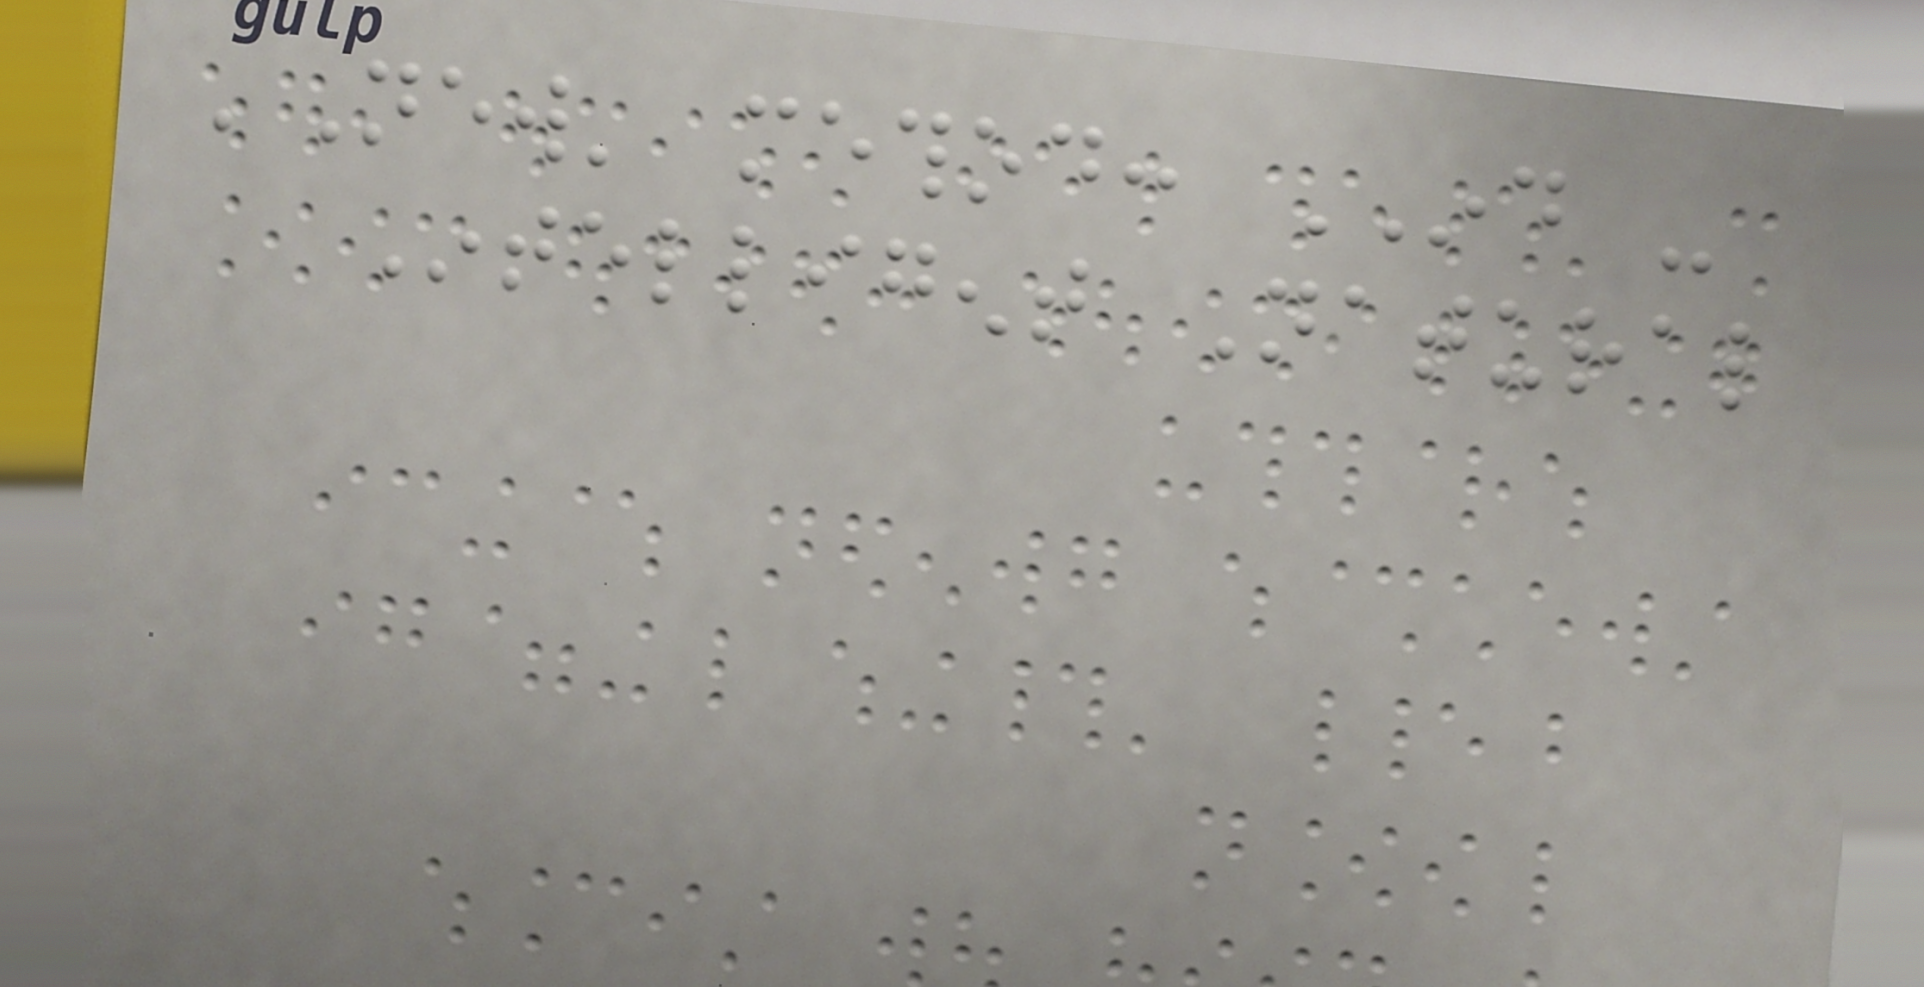'New' method: IND -
Intelligent Natural
